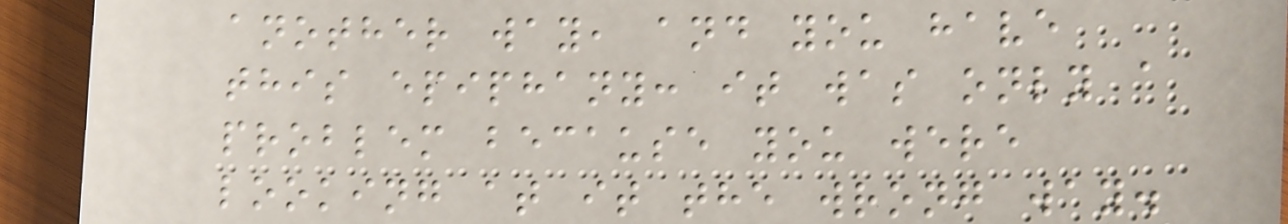another way, and you have
this epiphany: it was only a
problem because you were
looking at it the wrong way.
